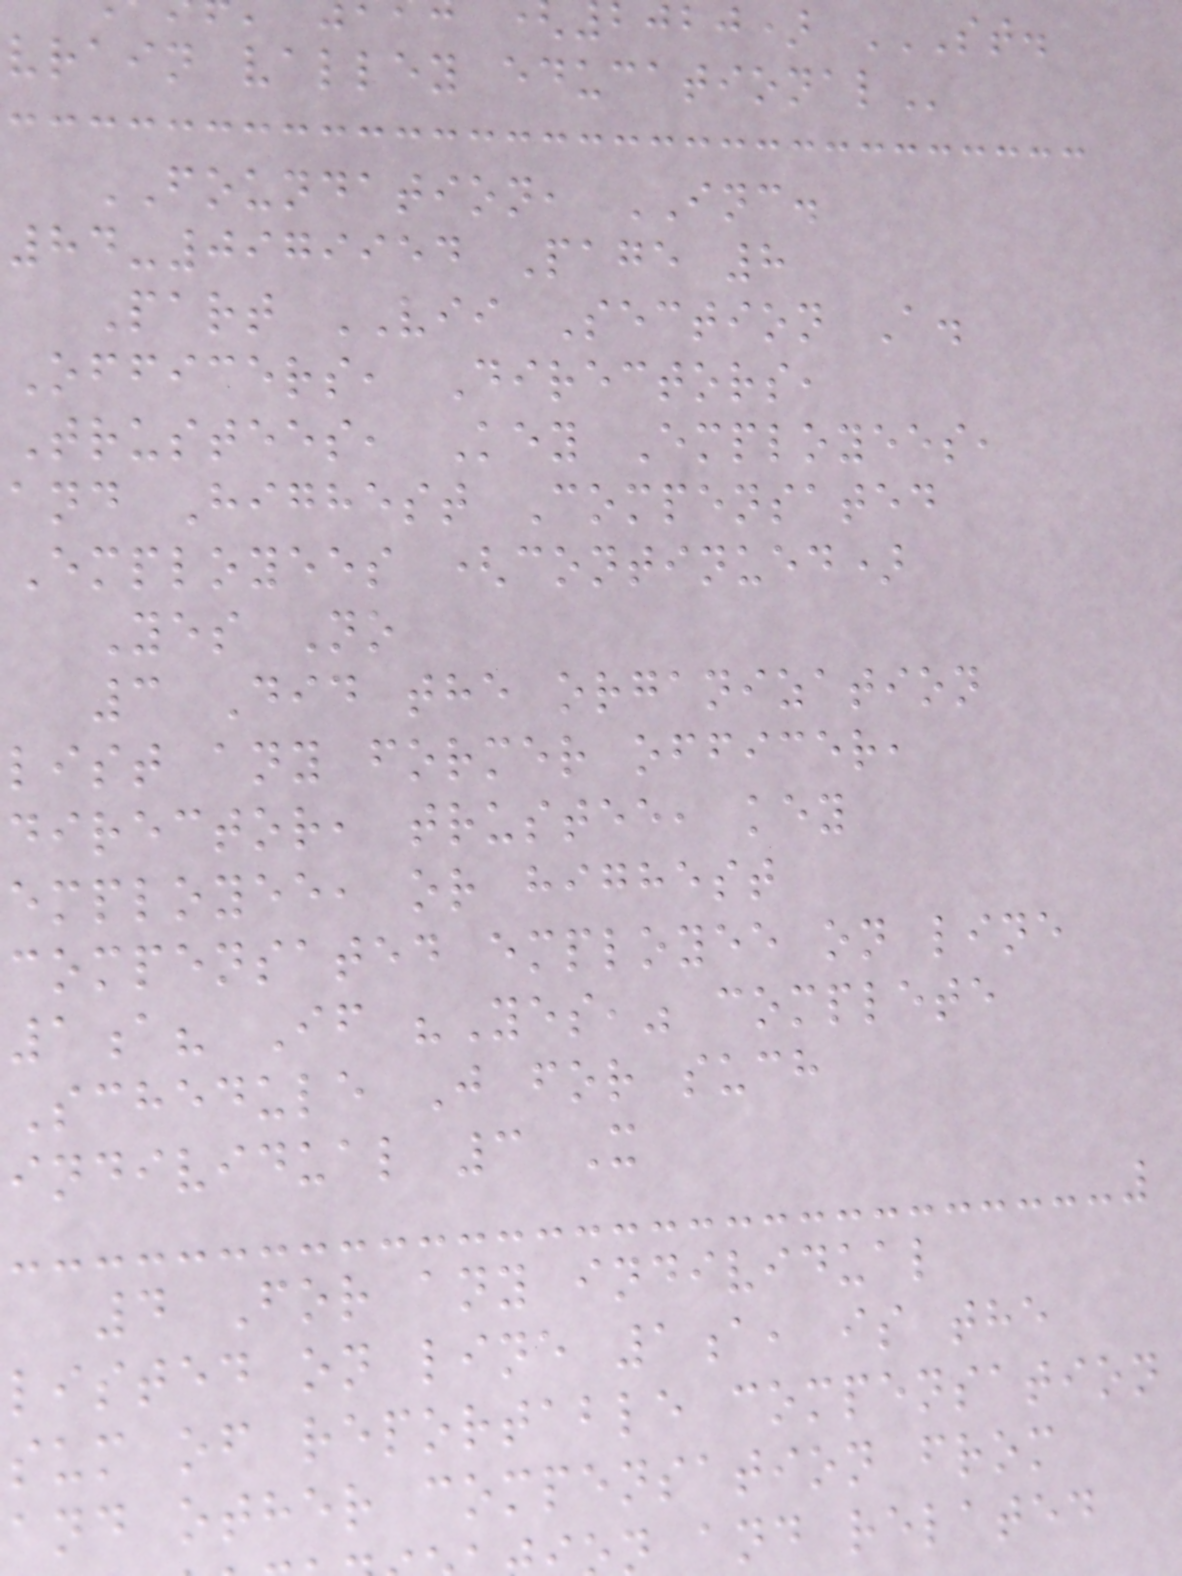vrain valley
FOUNDATION, INC.
84-0979954 Page 8
Part VII Section A.
Officers, Directors,
Trustees, Key Employees,
and Highest Compensated
Employees (continued)
Yes No
3 Did the organization
list any former officer,
director, trustee, key
employee, or highest
compensated employee on line
1a? If "Yes," complete
Schedule J for such
individual 3 X
4 For any individual
listed on line 1a, is the
sum of reportable compensation
and other compensation from
n and related
